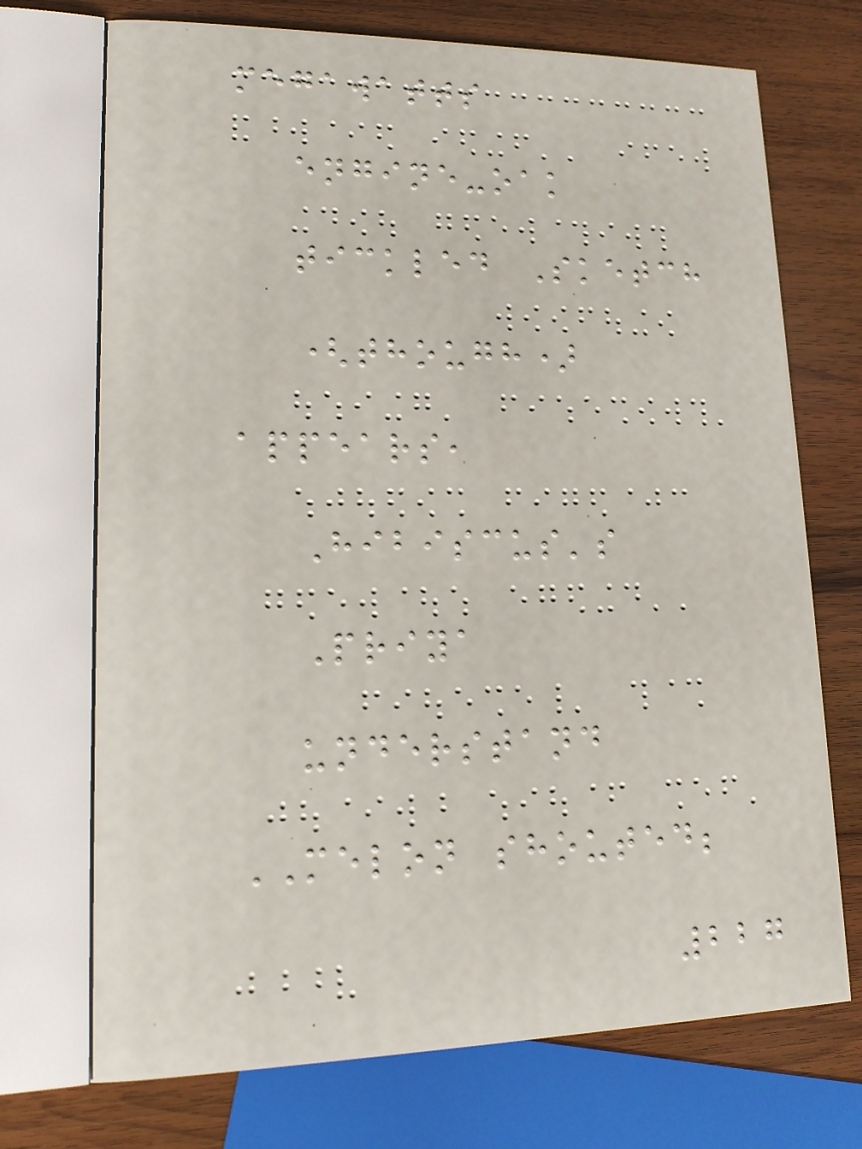megawatts
engine-oak
tickled Sketch
(though)
appears,
Hibiscus's
Priya
understand
MELON shouted;
227
